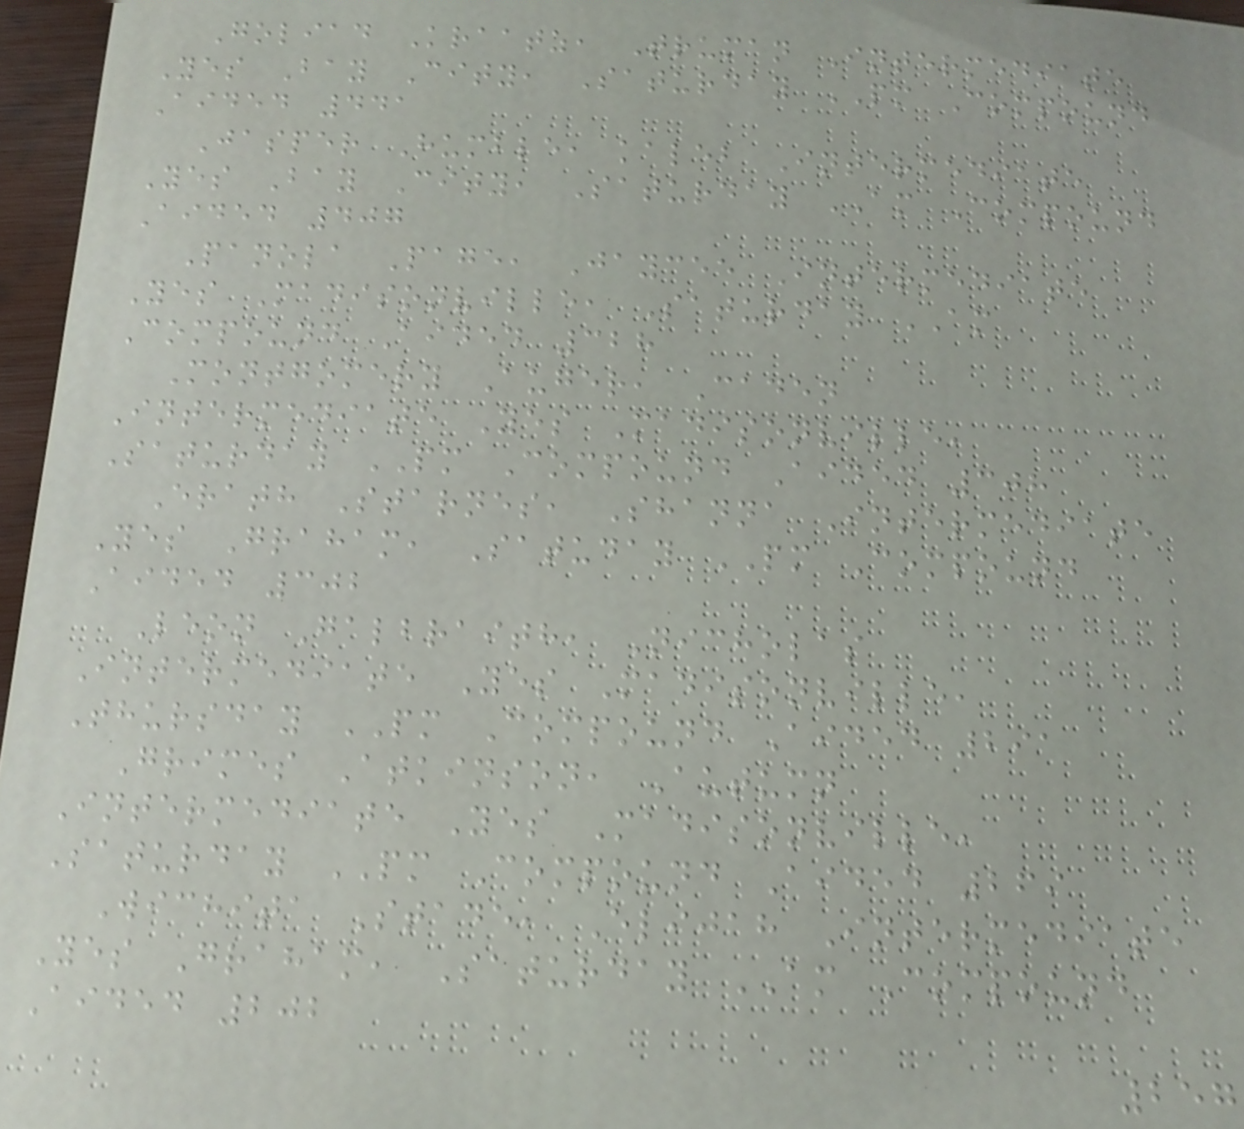Goliad Kraatz, Truman Intermediate
Yes Bay City, Saturday PM Compound
Aided 441
Jasper Humble, kaleb Intermediate
Yes Bay City, Saturday AM Compound
Aided 407
Panola Page, Jaycee Intermediate
Yes Madisonville, Saturday AM
Compound Aided 328
Montgomery Auger, Caden
Intermediate Yes Madisonville,
Saturday PM Compound Aided 308
Erath Starnes, Shanna Intermediate
Yes Graham, Satuday PM Compound
Aided 302
Leon Galbraith, Nicholas
Intermediate Yes Madisonville,
Thursday PM Compound Aided 291
Grimes Atkinson, Autumn
Intermediate Yes Madisonville,
Saturday PM Compound Aided 269
Wichita Stade, Elijah Intermediate
Yes Graham, Saturday AM Compound
Aided 202
257
